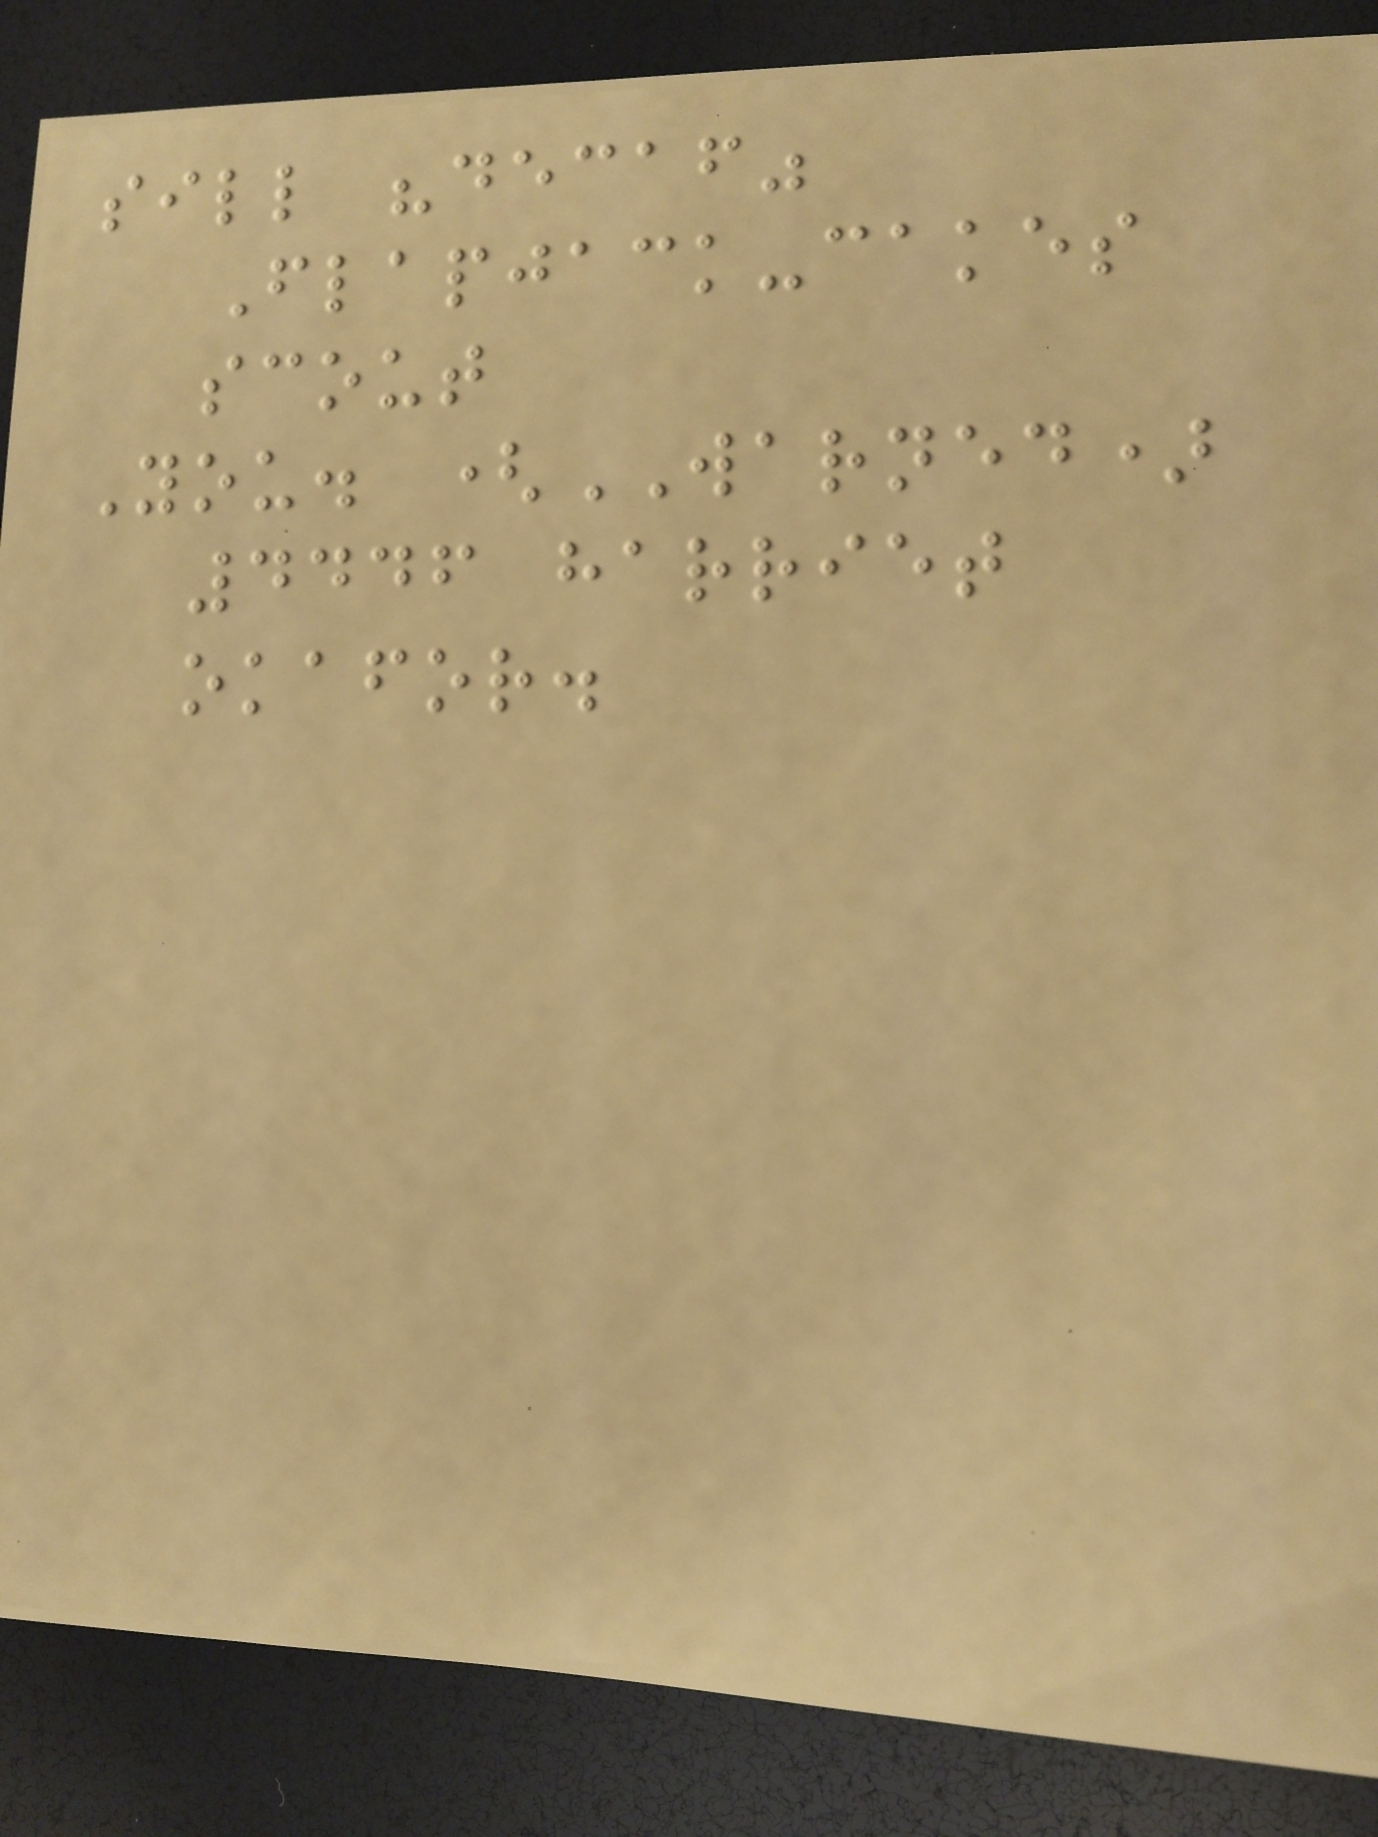sill "decaf"
Flapjack-cakes
scout
You. (WARNED)
4446 harriet
okafor.
